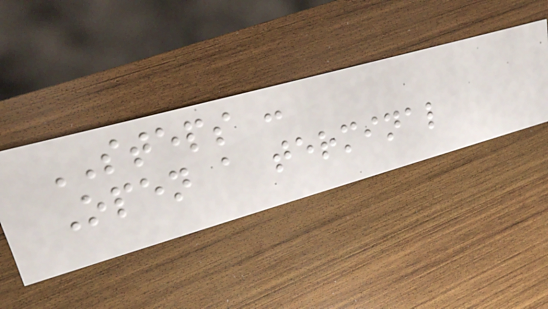STEPS :
Open a terminal
